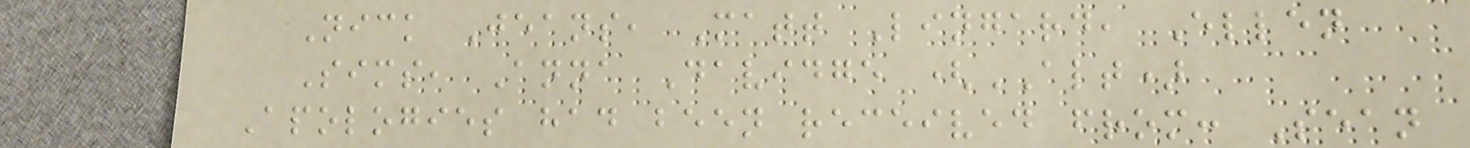Nick Jeans, Matt Lingard, Ellen
Sims, Anna Davidge (ALT)
Apologies had been received from: Sean
